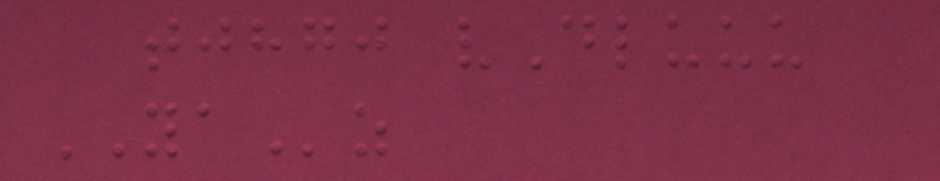tjhgj vDluuu
YAz
